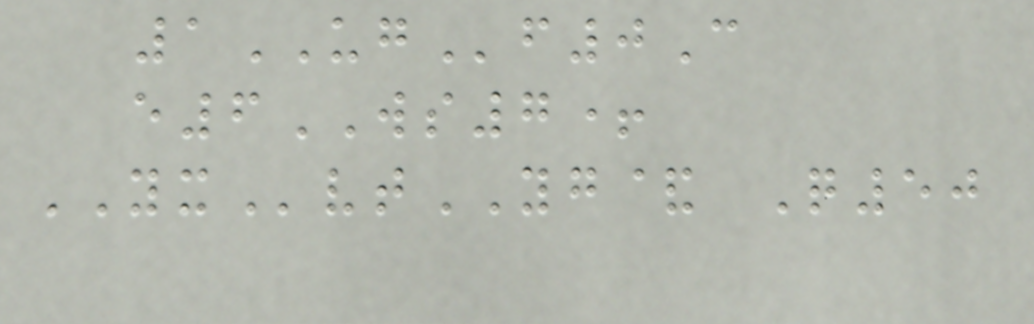1UGf0C
e6WS7+
YXvtYG& Q50
